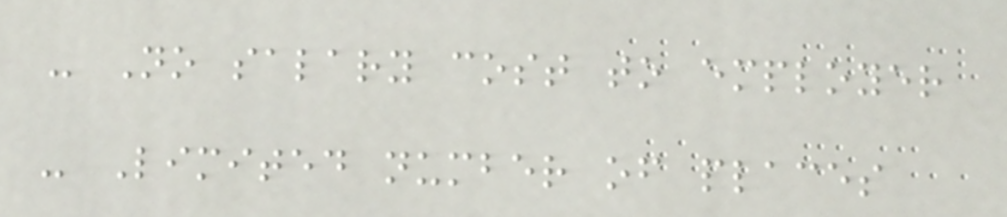- No salary cost to employer
- Limited number of places
